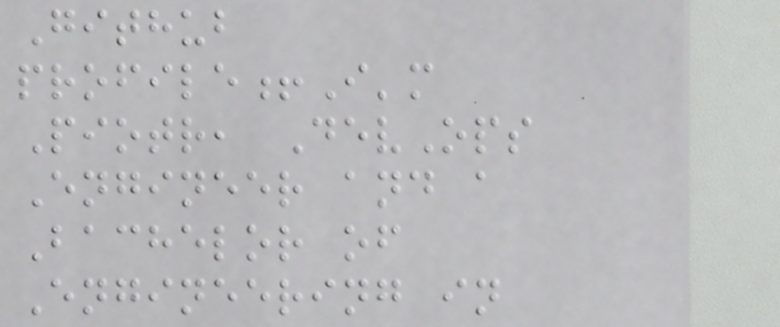Github
profile!I'm
Piotr, DevOps
Engineer and a
Bachelor of
Engineering in
